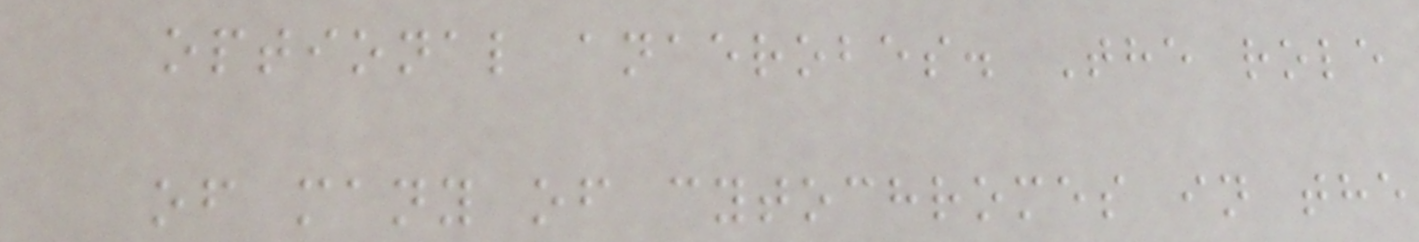optional anaerobes. The role
of many of cytochromes in the
